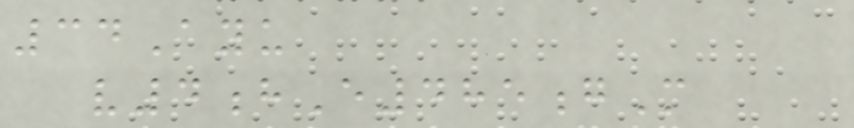34Ayu
v4hE485gM
